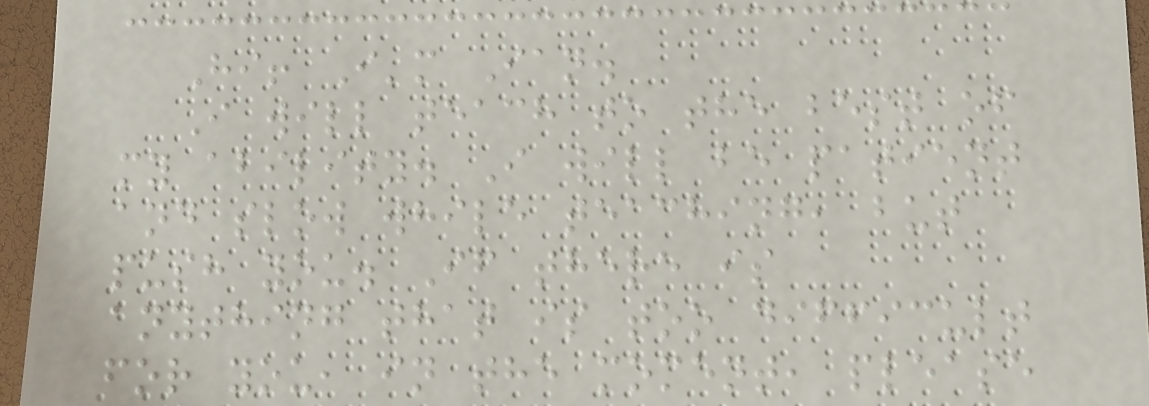Hi! I'm Ian.
I will teach to the best of
my ability. I will be patient
and slow while teaching, but
push you. If there is
anything that is too difficult
for you, in the moment, please
